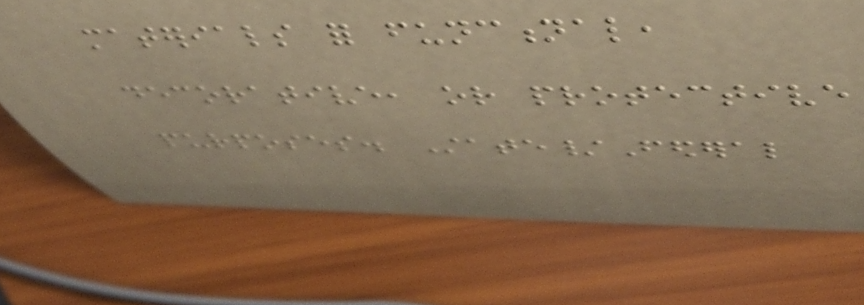materials for functional,
decorative, or protective
purposes. State/Federal
